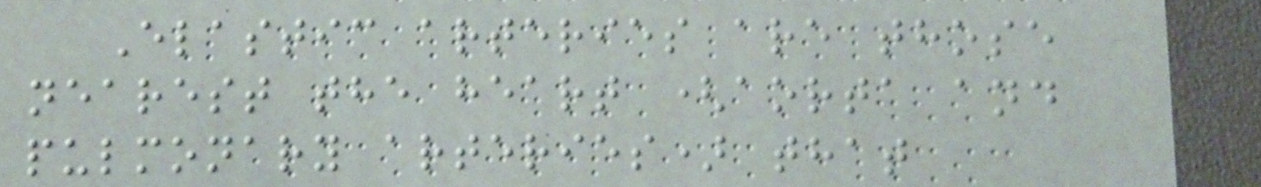Elastic arteries are those
nearest the heart (aorta and
pulmonary arteries) that
